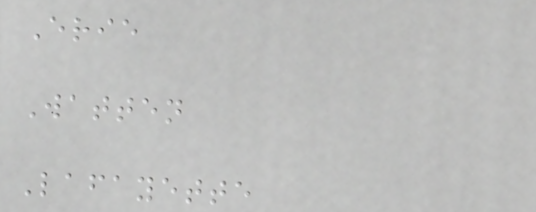Erie
Watten
Lafayette
